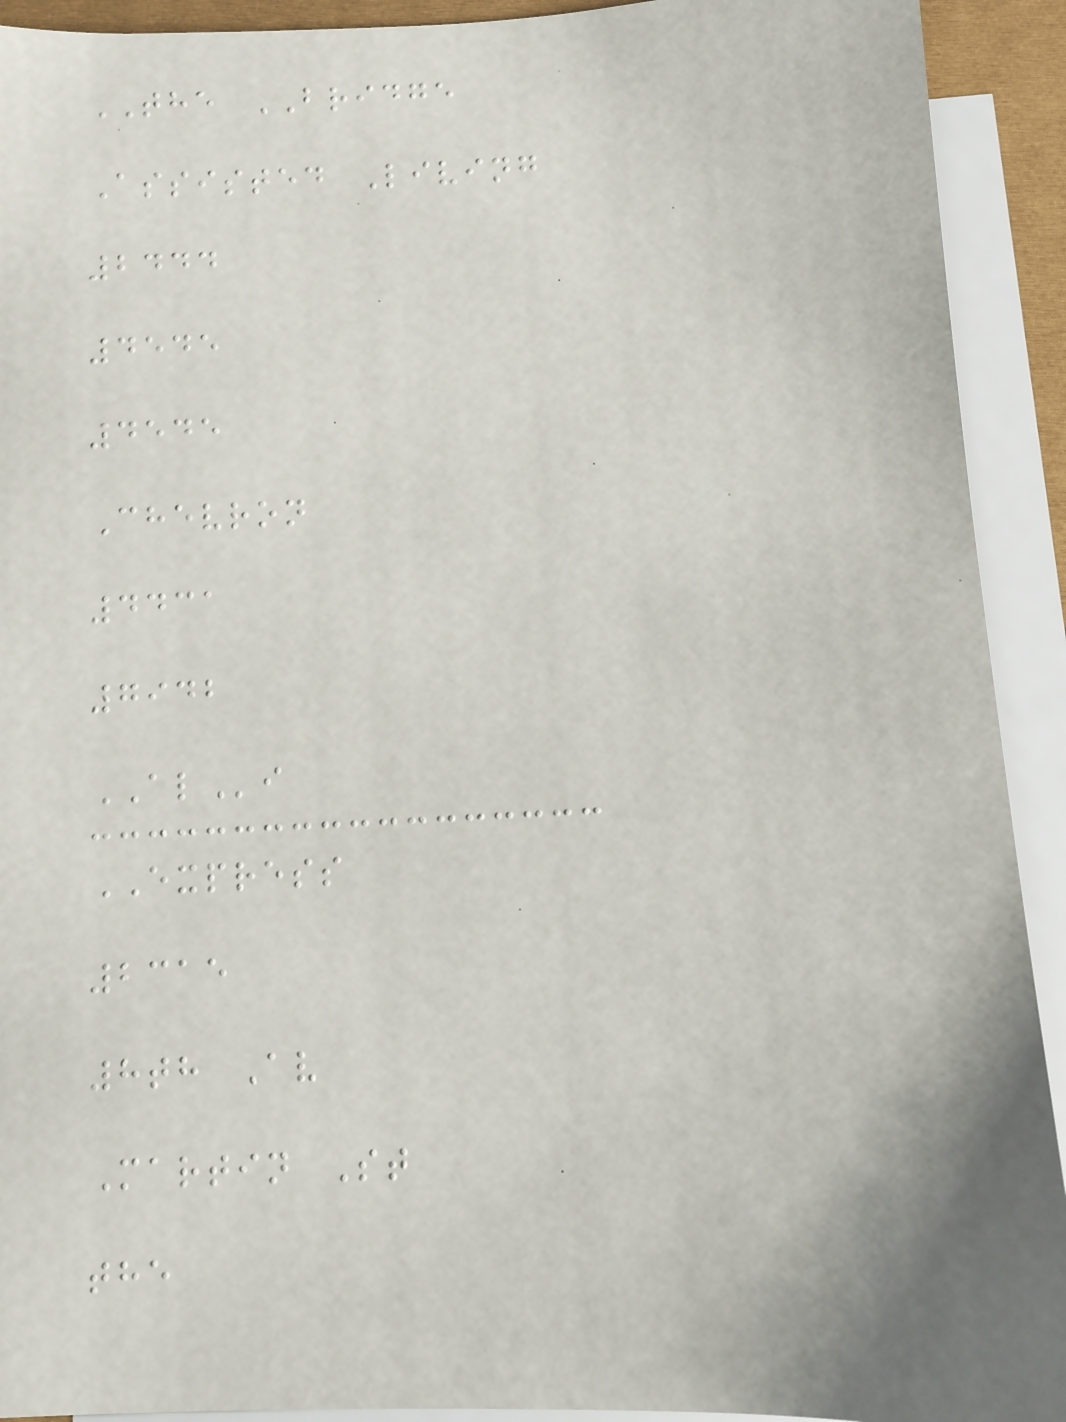THE BRIDGE
Assisted Living
2444
4545
4545
Chevron
4431
7942
ALi
EXPRESS
2315
8th Av
Martin St
the
